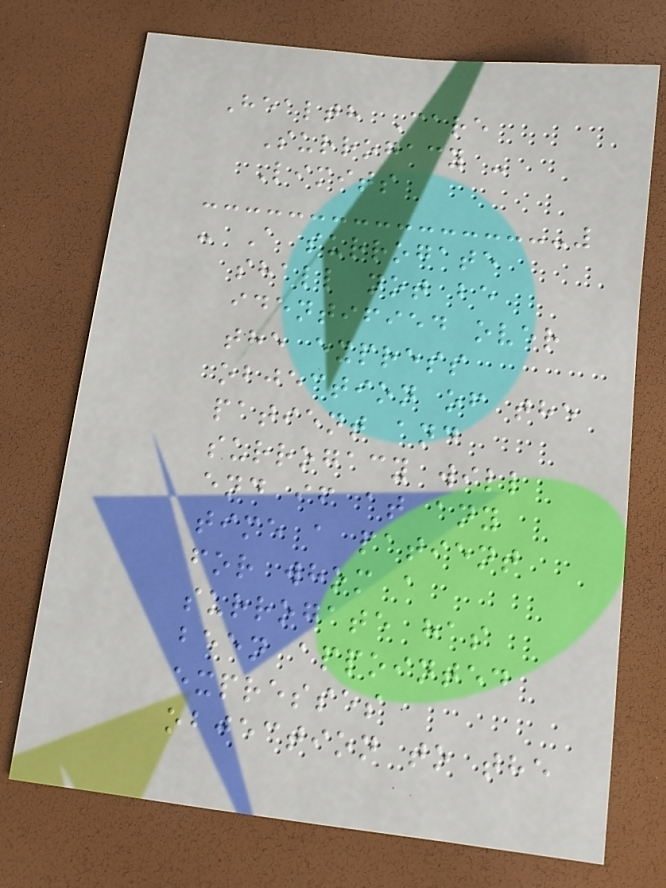Health Care
Surrogacy -
Limits
- A surrogate
shall not be
identified over
the express
objection of the
patient and
surrogacy will
end if at any
time a patient
for whom a
surrogate has
been appointed
expresses
objection to the
